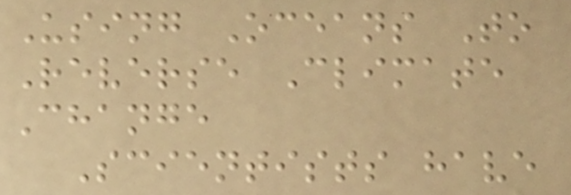Using Oceans To
Reverse Climate
Change
Scientists have
